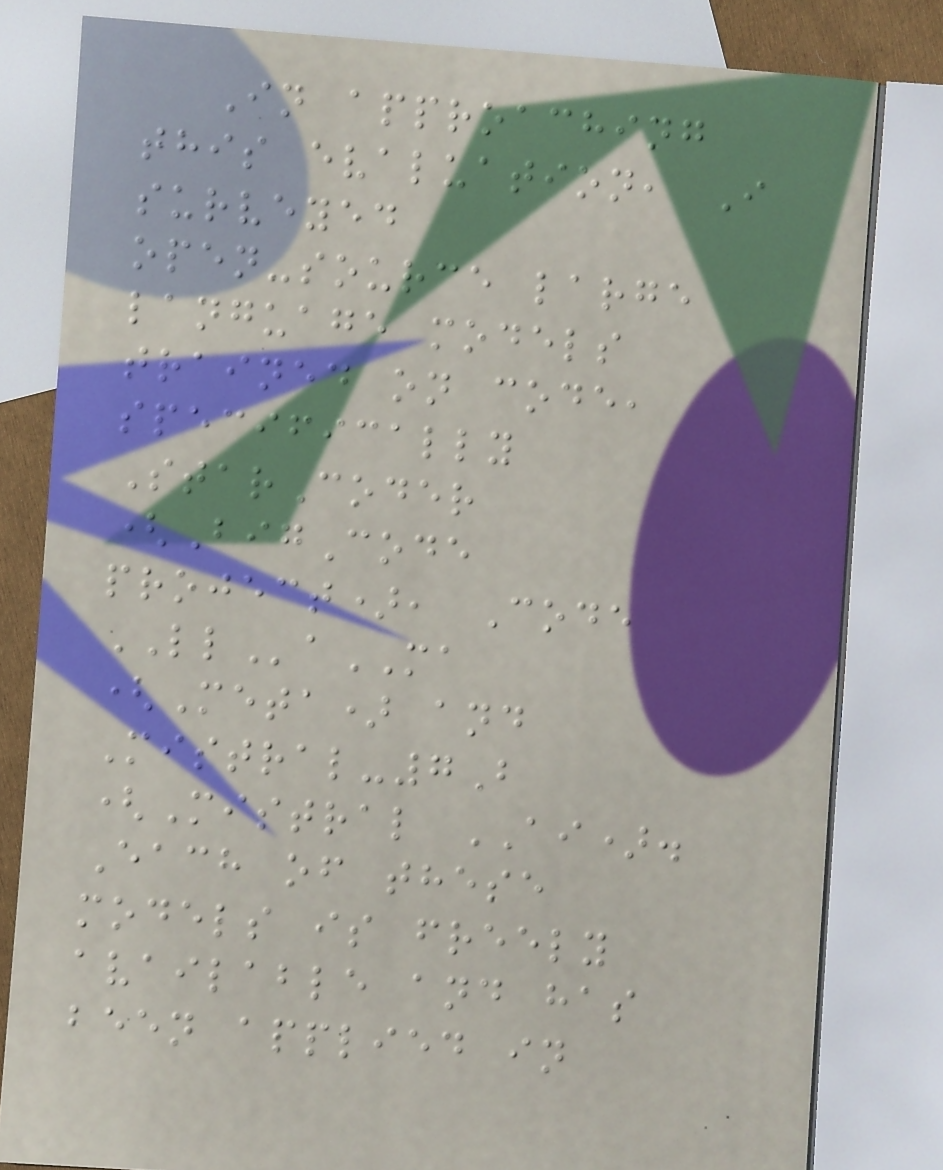In approaching
this evaluation, I
surveyed
open-source large
language models
trained on code,
specifically
StarCoder
(BigCode
project), Code
LLaMA
(Meta) and
Mistral-7B
(Mistral AI).
Each of these
models is freely
available and has
been applied in
